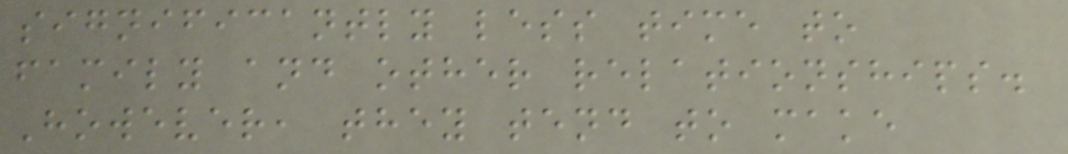significantly less time to
family and other relationships.
However, they tend to make
